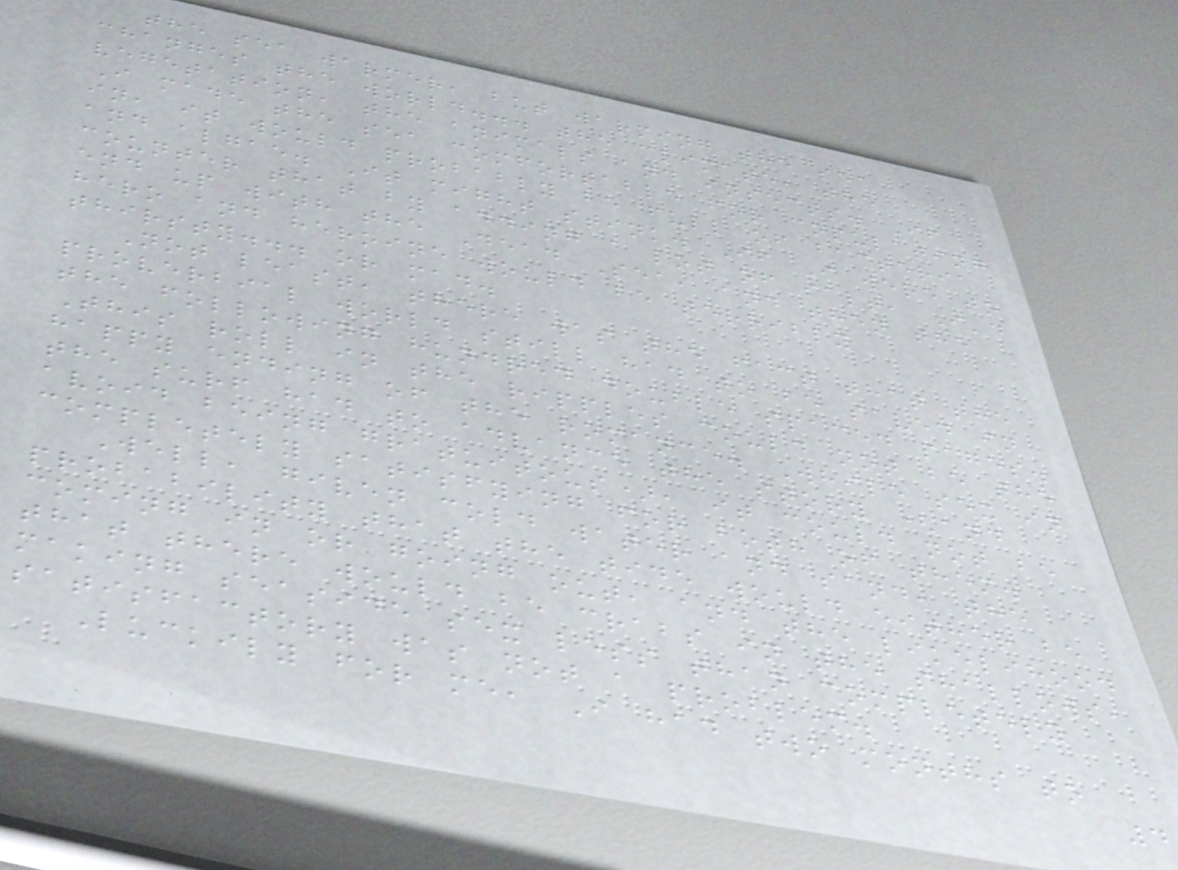the sea warmer, but warming the sea
changes the world... the climate, the
vegetation, the animals and insects. If
I made the sea comfortable for copulating
in, it would probably be full of bacteria
and algae. It might stink. If I were to
counter that by adding a lot of salt, I'd
end up with the Dead Sea, and then the
hero and heroine would be terribly
thirsty... or mad.
Not least, there was the fact that the
proverbial world still had to be saved in
the following hundred double spaced pages.
This roll in the ripples could not be the
happy ending of the romance. While sex in
the surf had to advance the story (and
avoid being gratuitous), it could not be
completely satisfying for both of them.
Well, given cold water and sand, the
probability that the tide would either be
coming in or going out, and the likelihood
that there would be crabs in the shallows,
making seaside sex less than completely
satisfactory was not a problem.
Luckily for me, I had two months to
4
